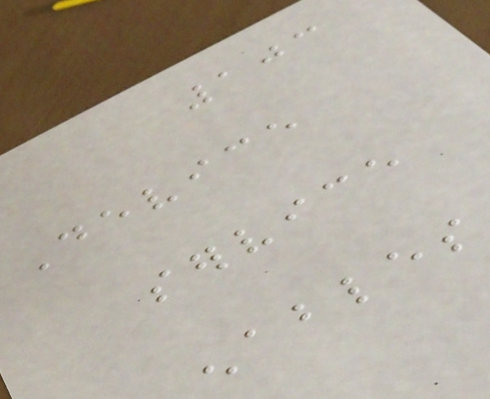103
Device
service
enables
